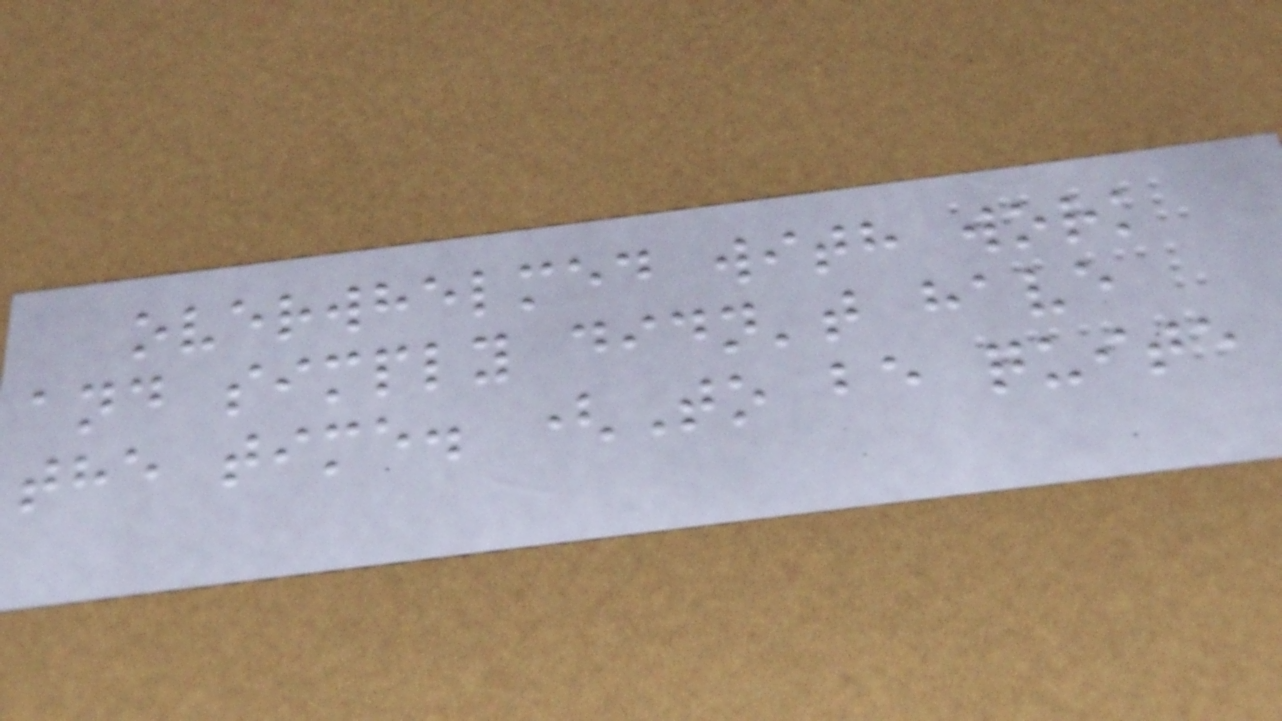overwhelmed with work
and simply didn't have
the time. (To be quite
